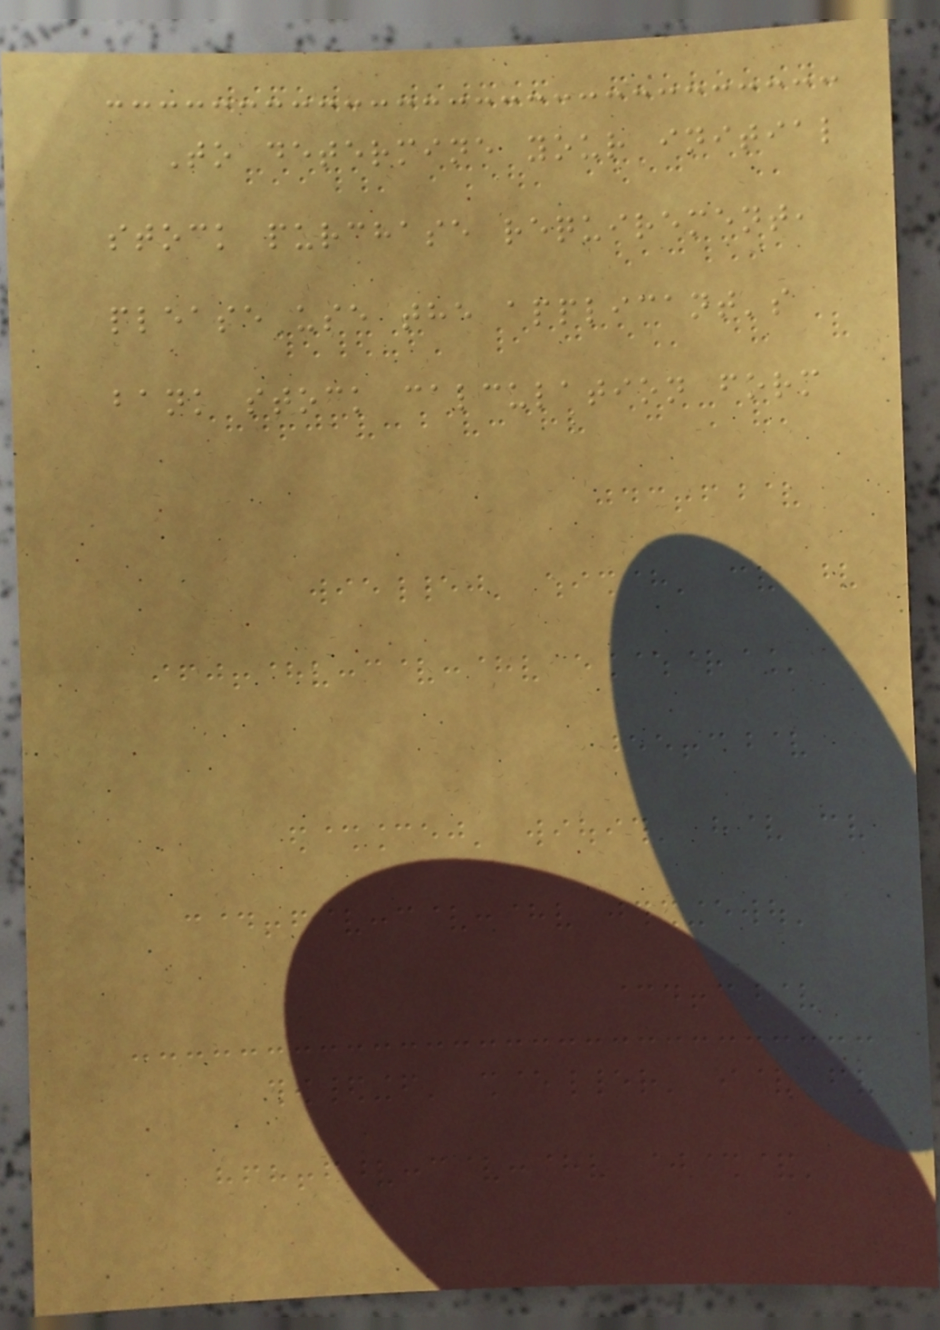To determine your initial
stock purchase requirement,
please use the applicant's
bank stock calculation form
